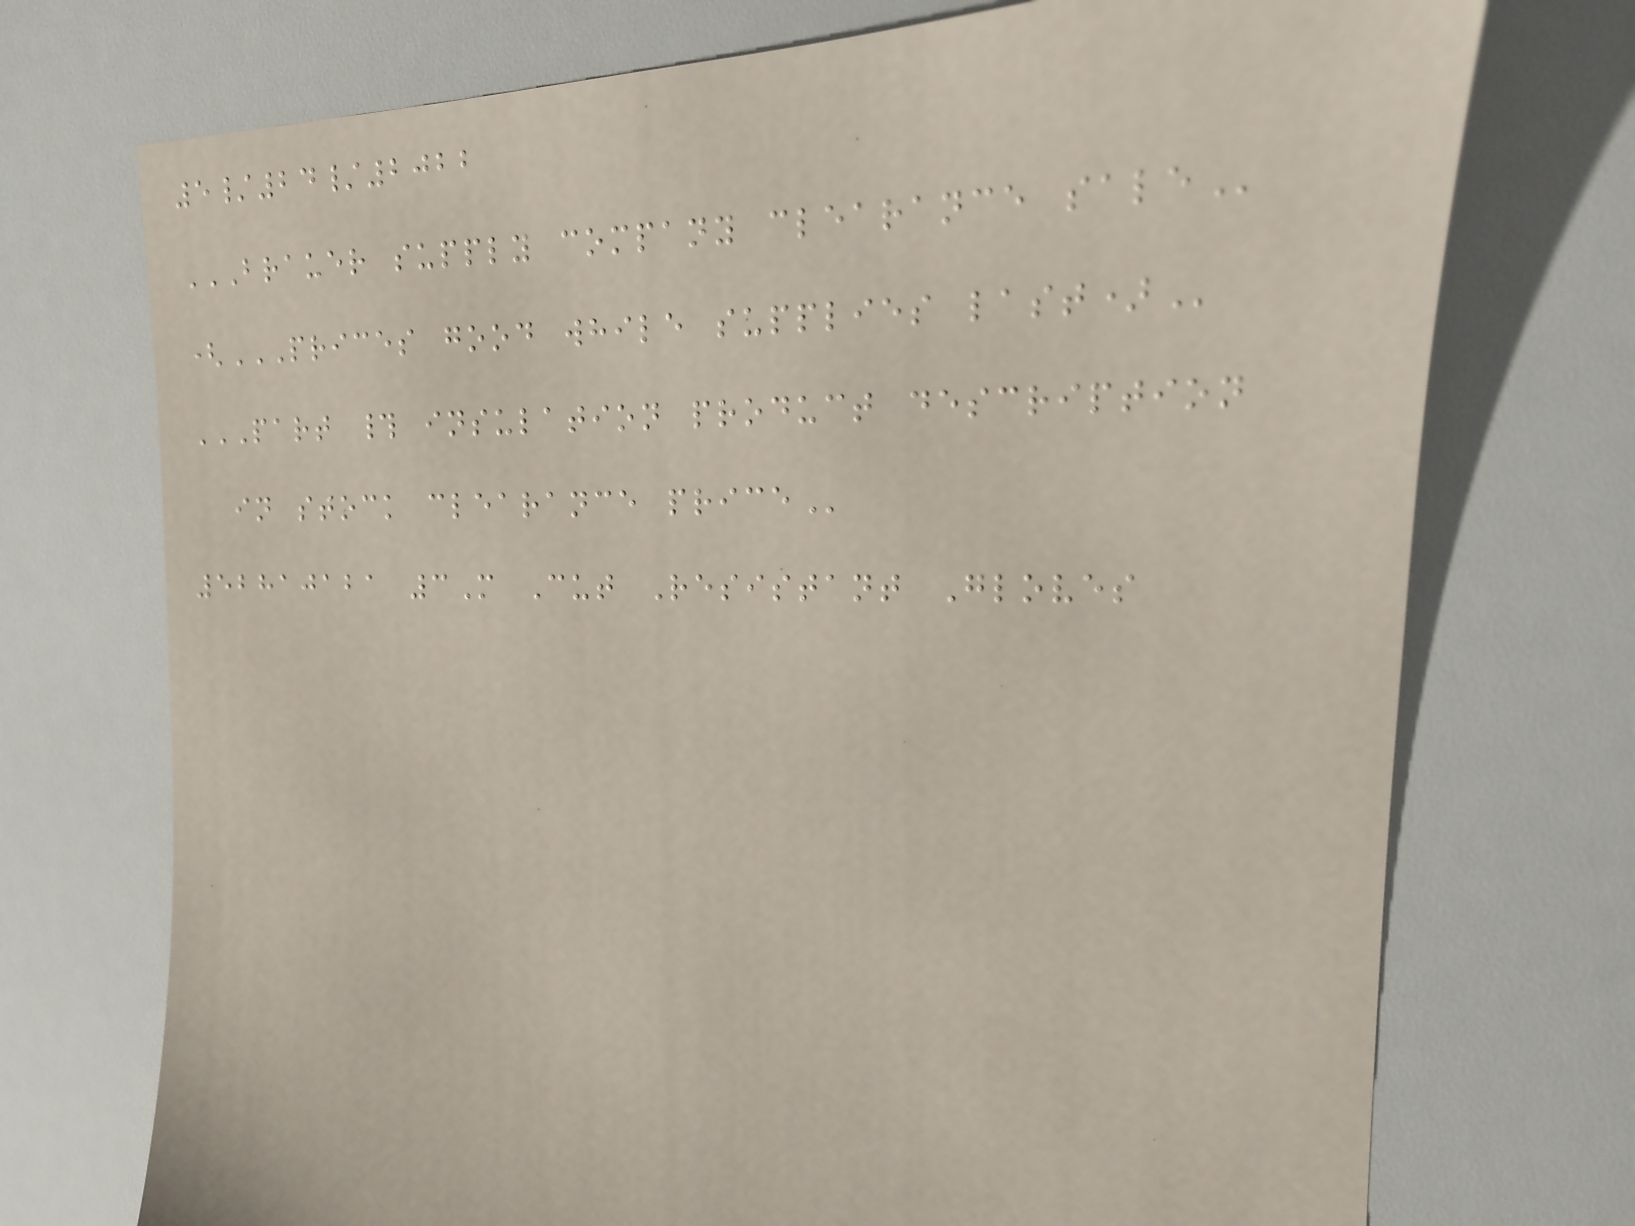5/24/2022
BRAUER SUPPLY COMPANY CLEARANCE SALE
(PRICES GOOD WHILE SUPPLIES LAST)
PART # INSULATION PRODUCT DESCRIPTION
IN STOCK CLEARANCE PRICE
52810121 3M Cut Resistant Gloves
